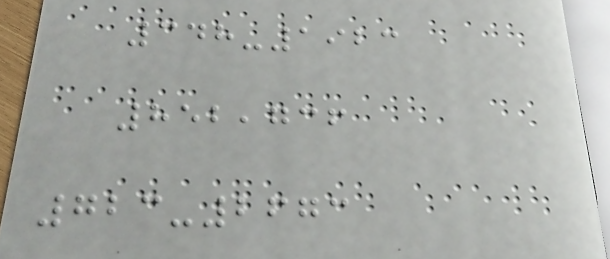348-1923
852,736
723-2673
